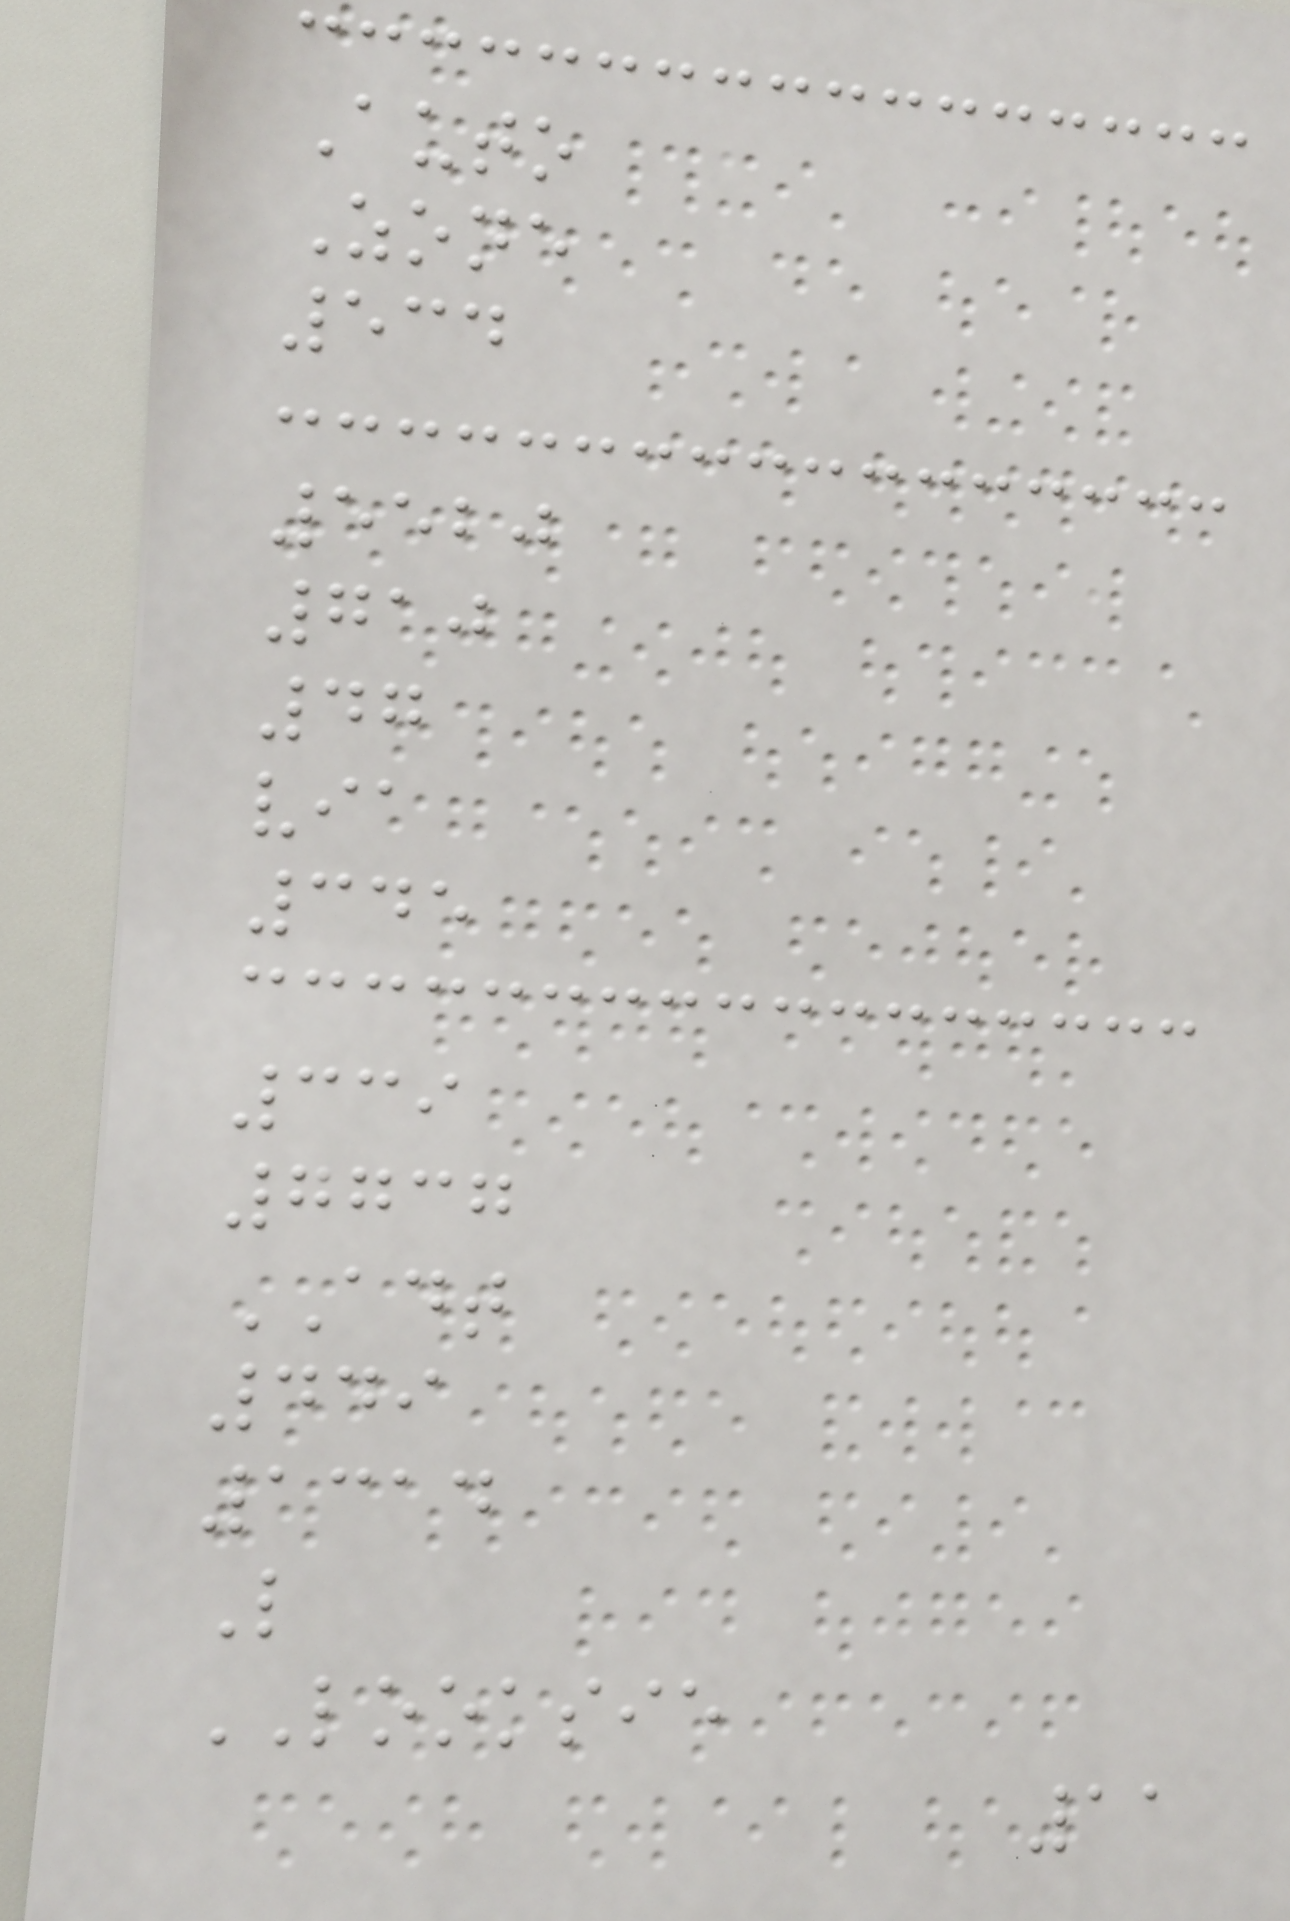Auto
Zone
534
5520
710
47
via
345
339
7737
ADT
449
1314
L
LOOKSIE
11
